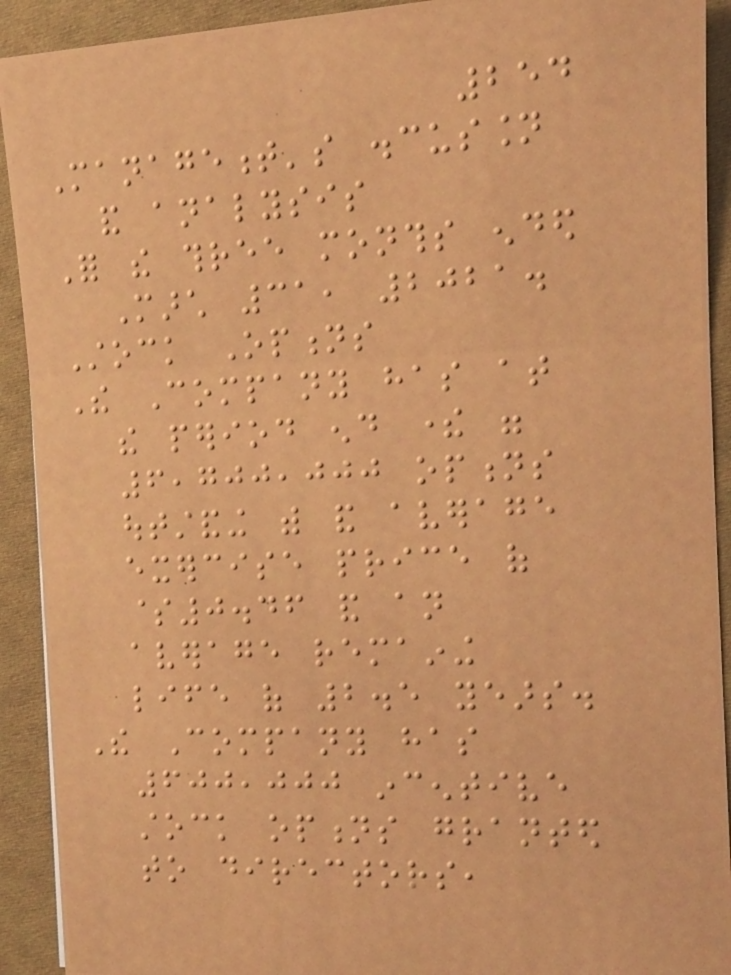254
Management's discussion
and analysis
For the three months ended
March 31, 2021.
Stock Options
The Company has at
the period end there were
6,700,000 options
outstanding with and average
exercise price of
$0.46 and an
average remaining
life of 2.5 years.
The Company has
600,000 incentive
stock options granted
to directors,
